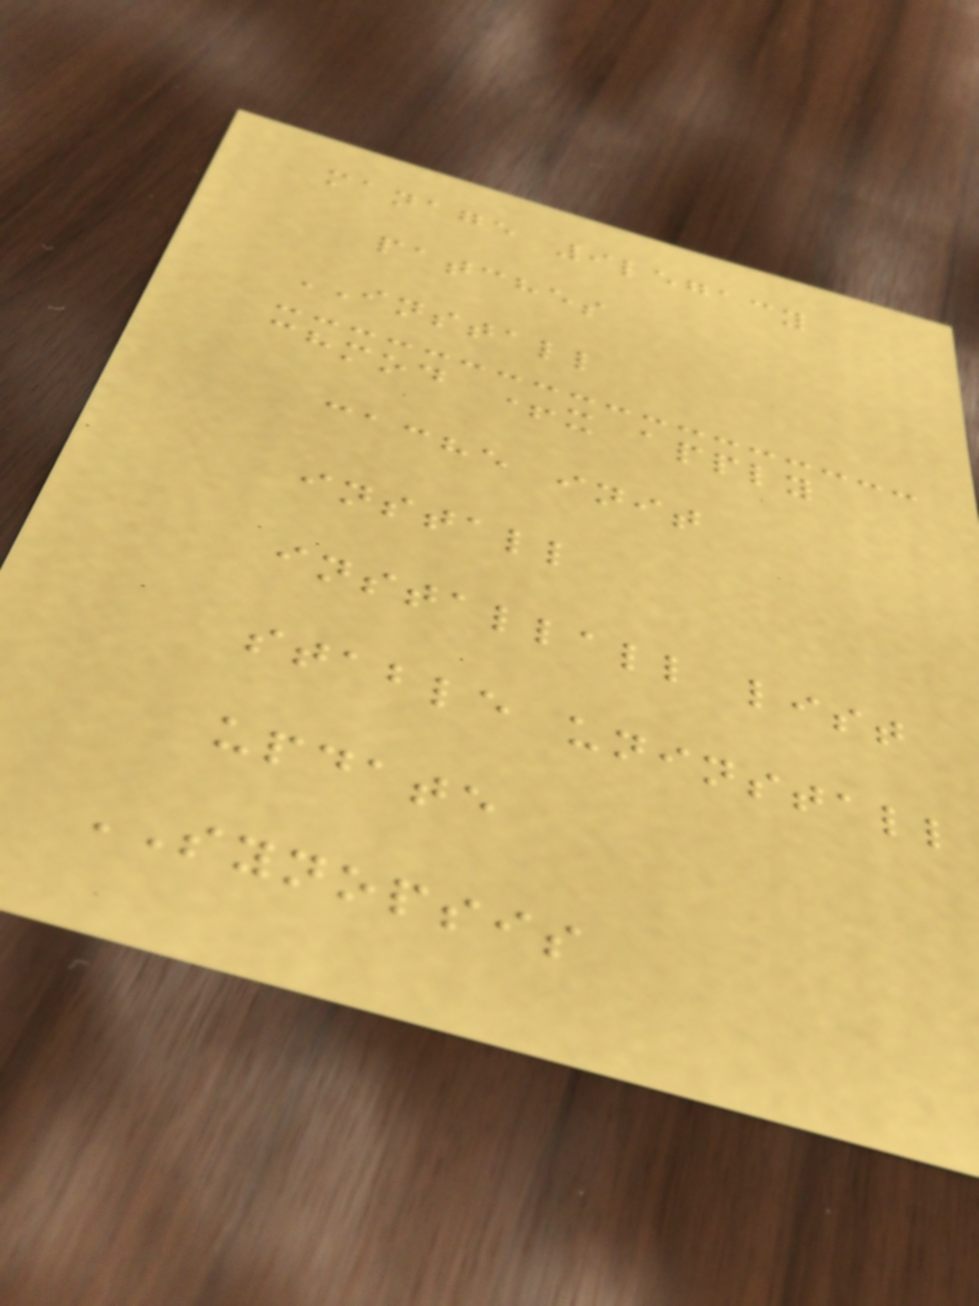manage 9legacy
patches
INSTALL
chmod +x apply
cache init
install
installall list
stable uninstall
update
SYNOPSIS
